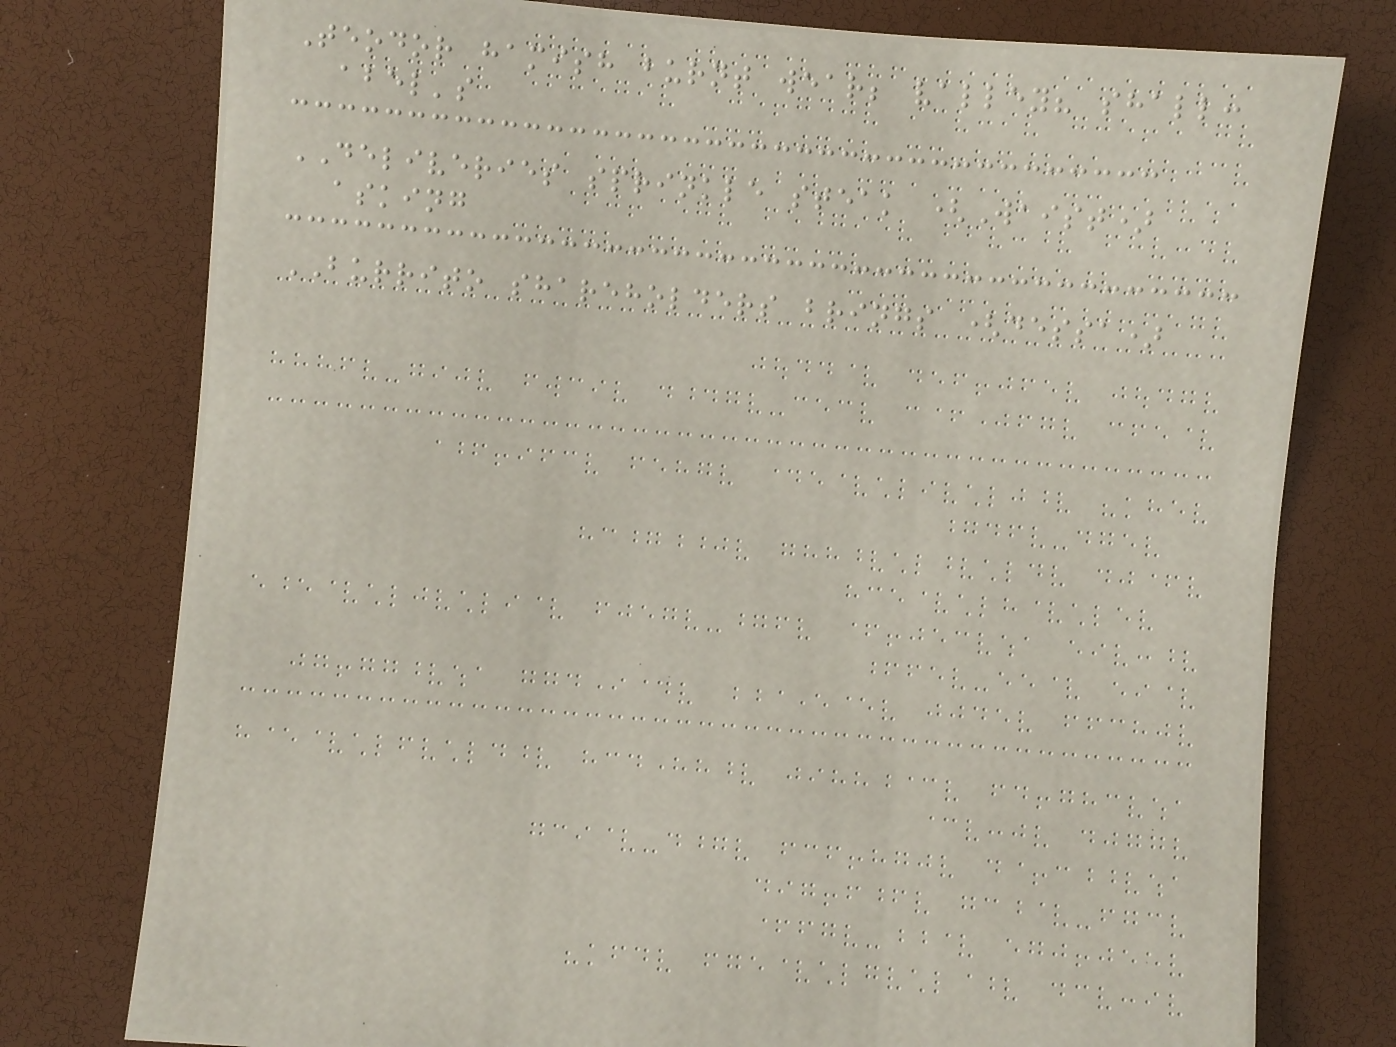Teodor hamish burnt wear; valley? shall:
abel's
DELIVERIES sprinkle steak (Waist)
asking
BURRITO shareholders brings (dessa)
